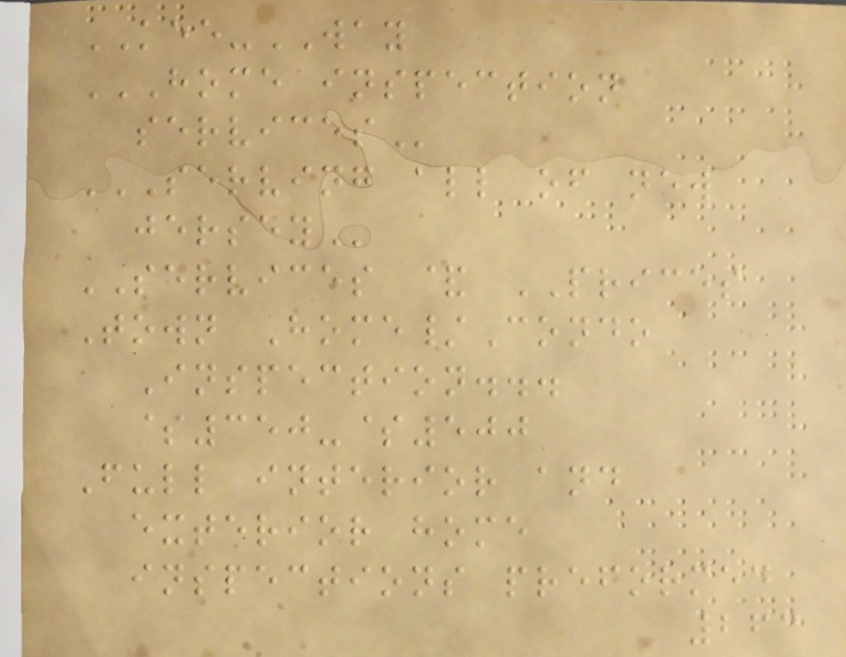KEE-WAY
HOME INSPECTION
SERVICES
SERVING ALL OF NEW
JERSEY
SERVICES & PRICES
Town Home/Condo
Inspection...
$350-$500
Full interior and
exterior home
inspections preformed
263
